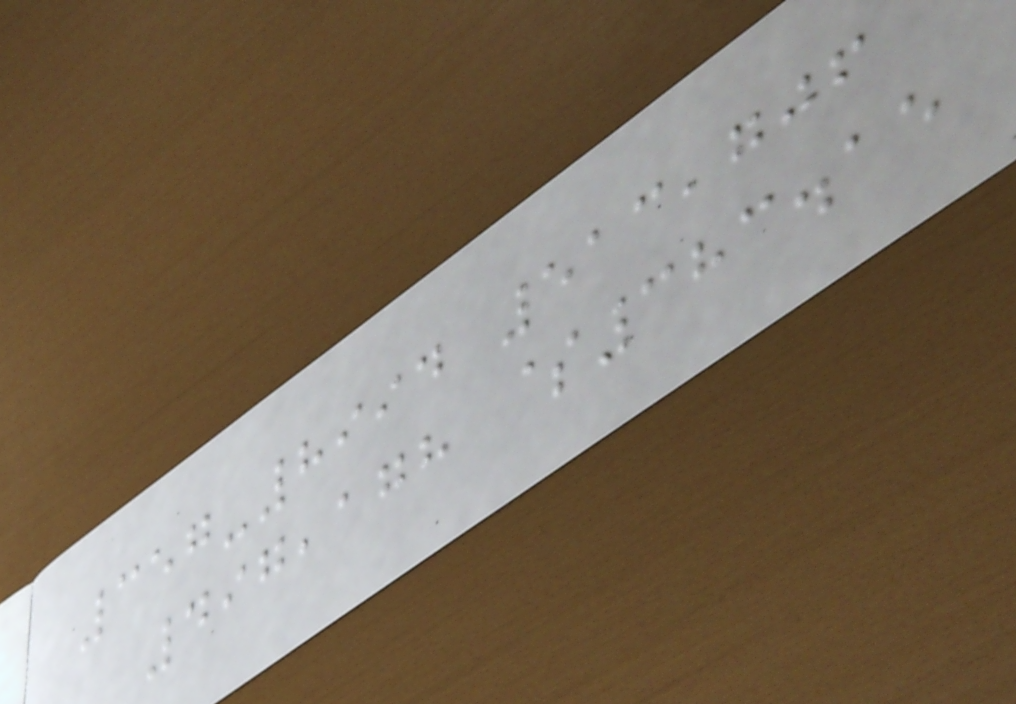357-8994 513,706
497,178 $383.15
